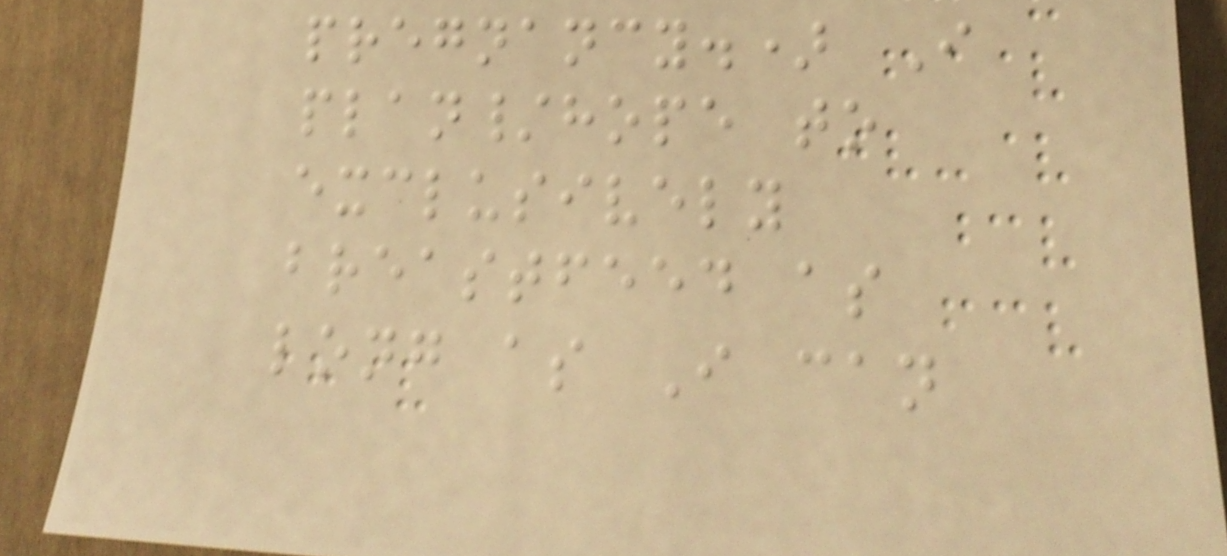pregnancy.) I
plan/hope to
exclusively
breastfeed as
long as I can
